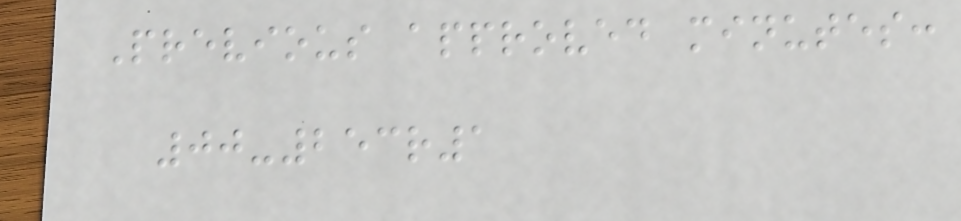Previous approved minutes:
00-253r1
